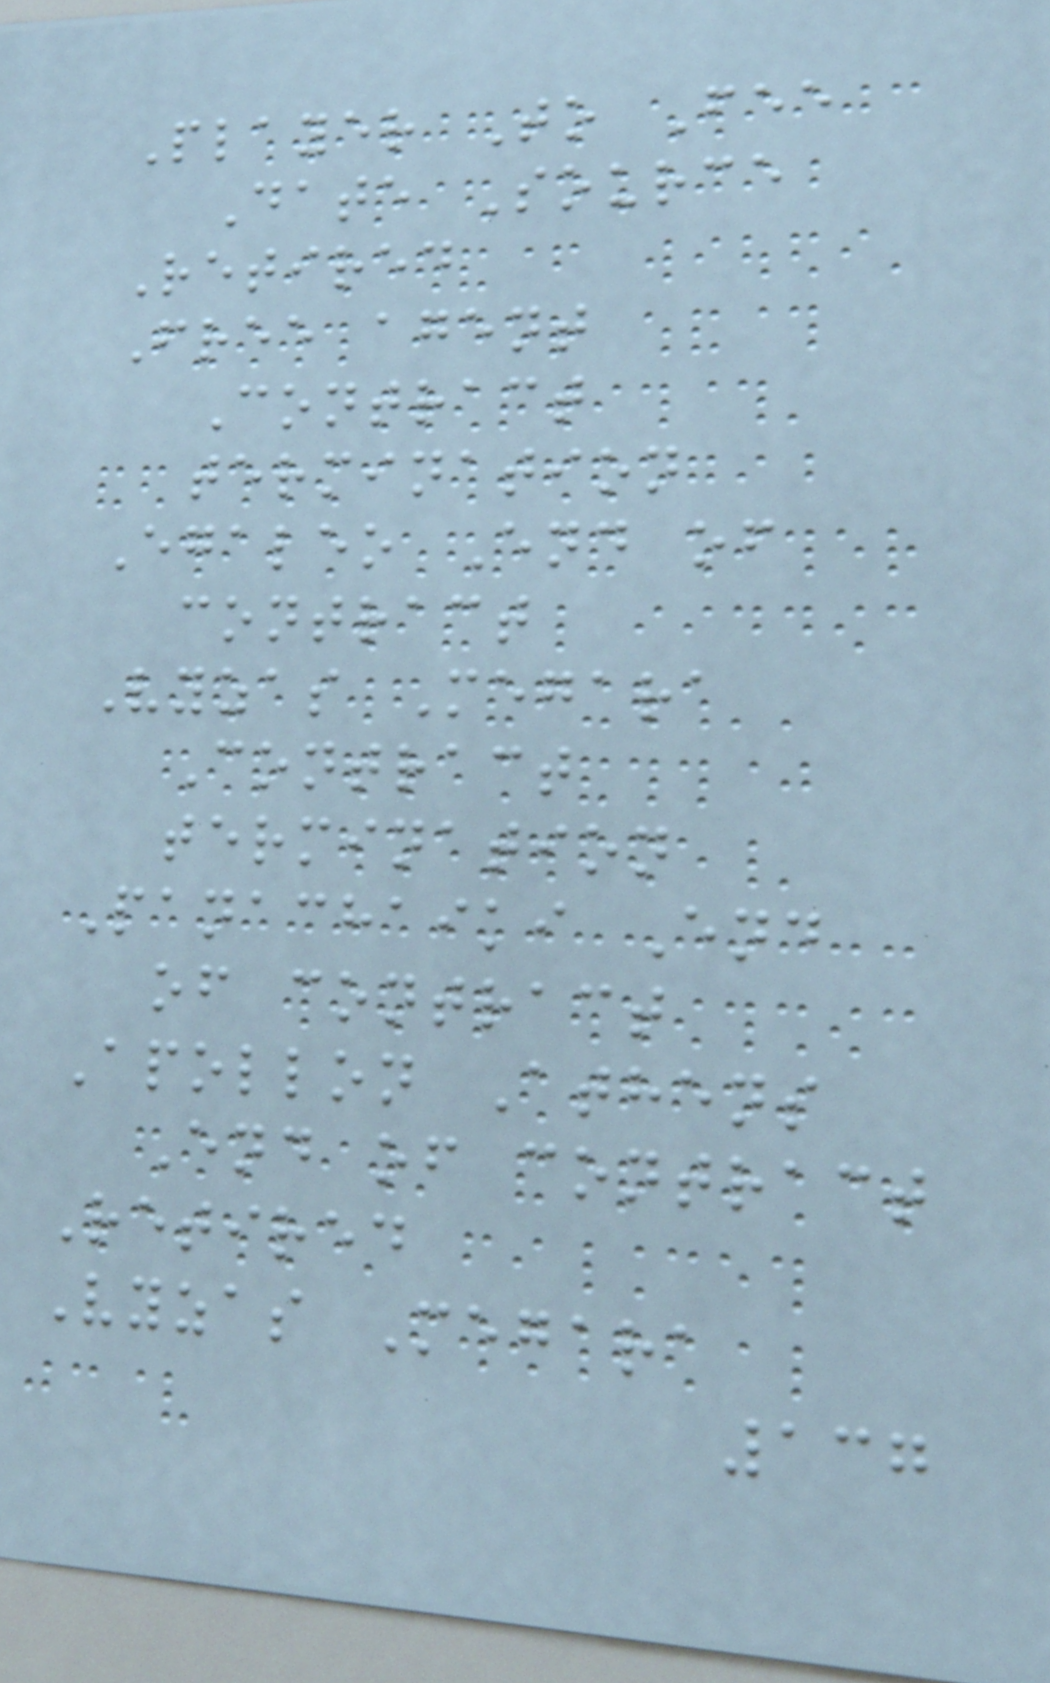Player To Fee
Date Source
Retired
Free agent
Contract
termination
Egaleo End of
contract
Vyzas Megara
Contract
termination
Panachaiki End
of contract
Apollon Athens
End of contract
Retired
Vyzas Megara
137
